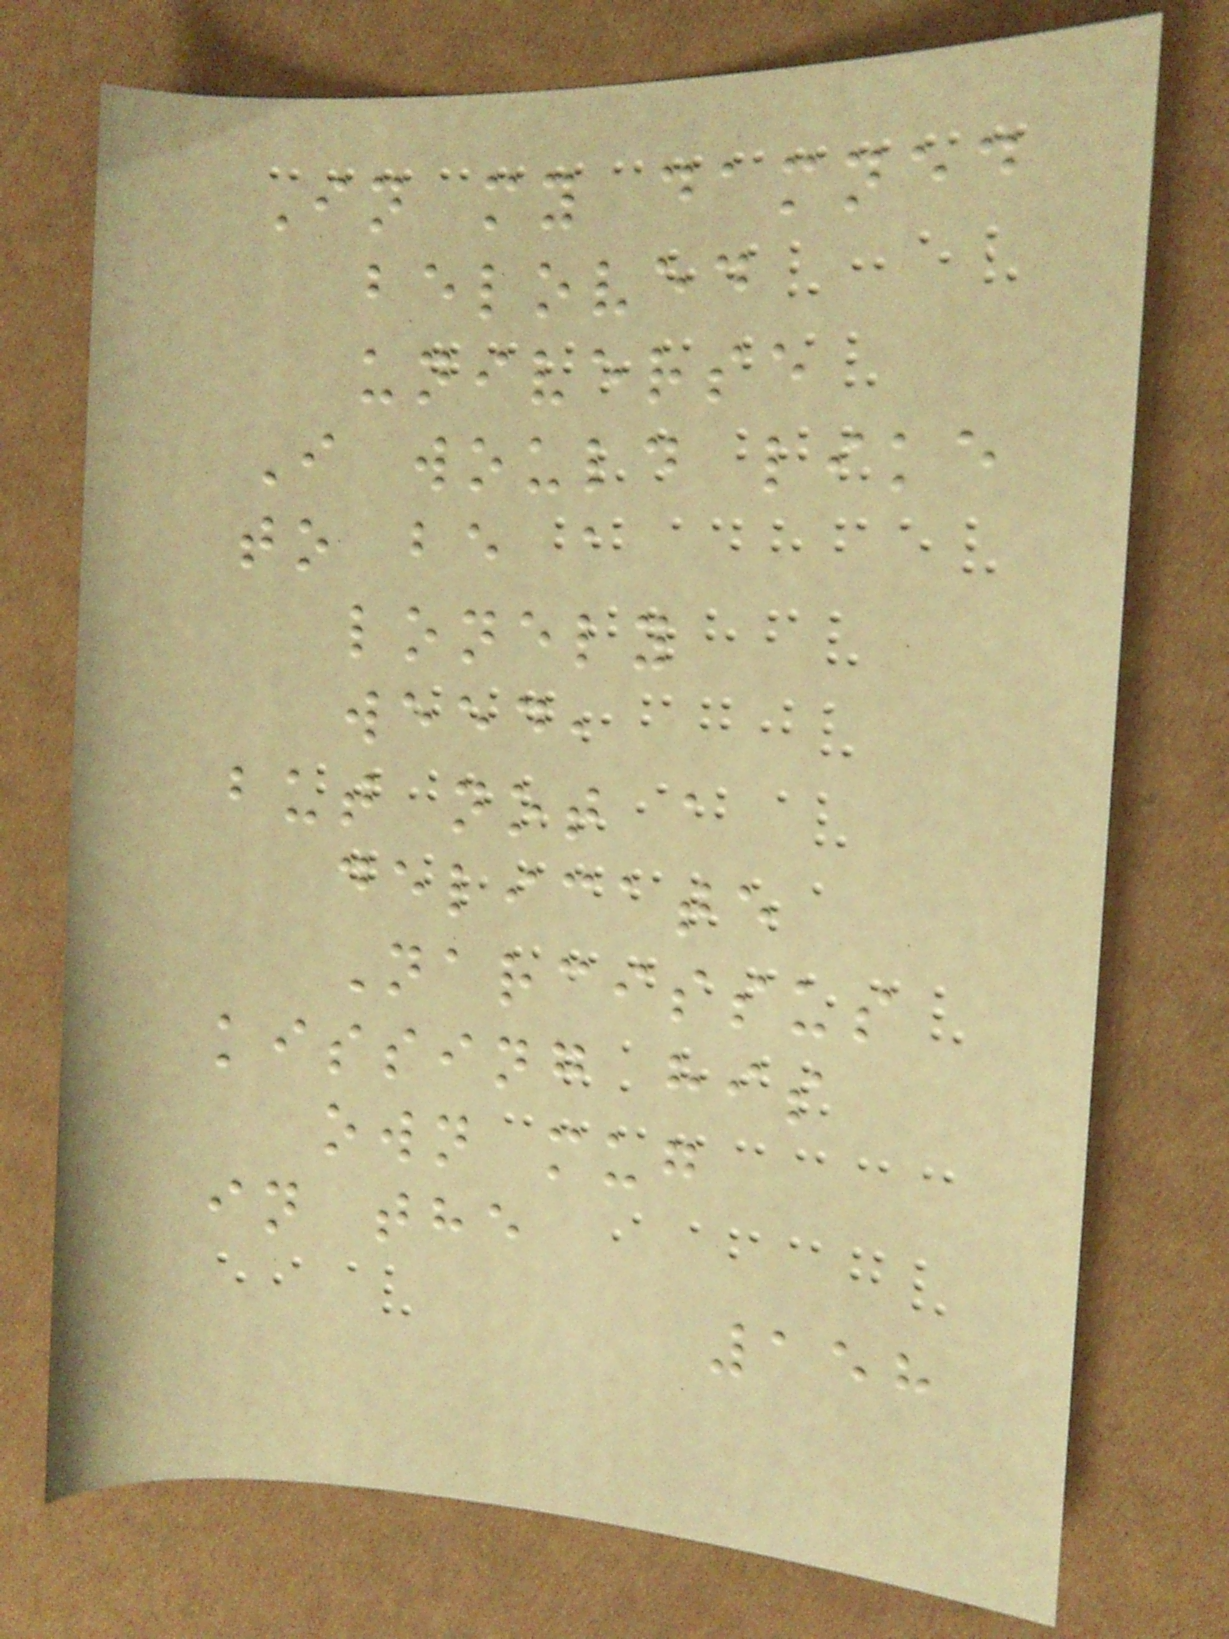In my damned
beloved
universe
I would like
to be a
lonely
weed,
but not a
delicate
Narcissus
kissing his
own mug
in the
158
